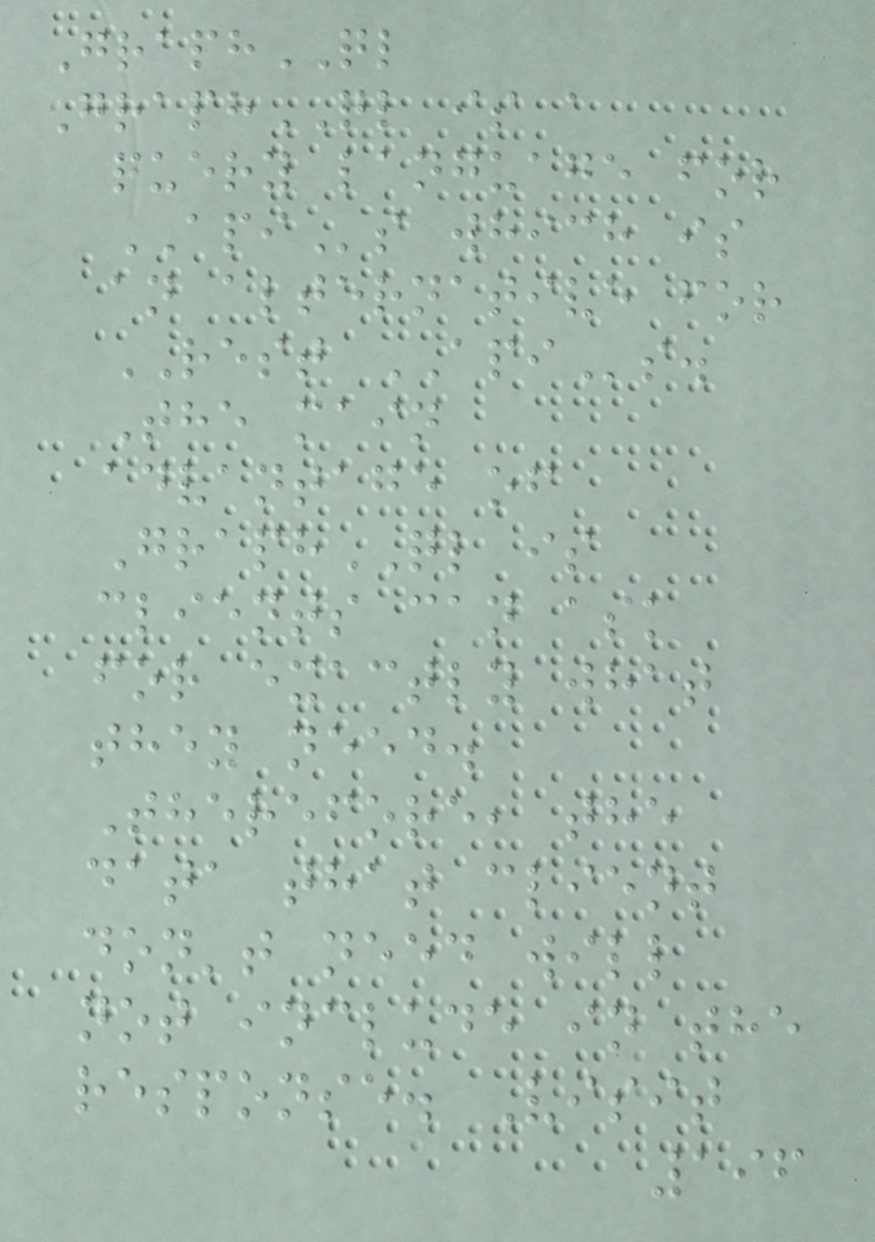GraphQL
GraphQL is a
query language for
APIs which is
an alternative for
REST APIs.
The main
advantage of
GraphQL is
clients can ask
for exactly what
they need.
Therefore, the
data that client
don't need will
not include in the
response. Visit
196
